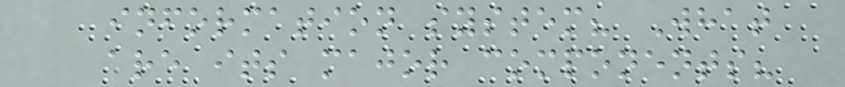information system? What
are its major components?
